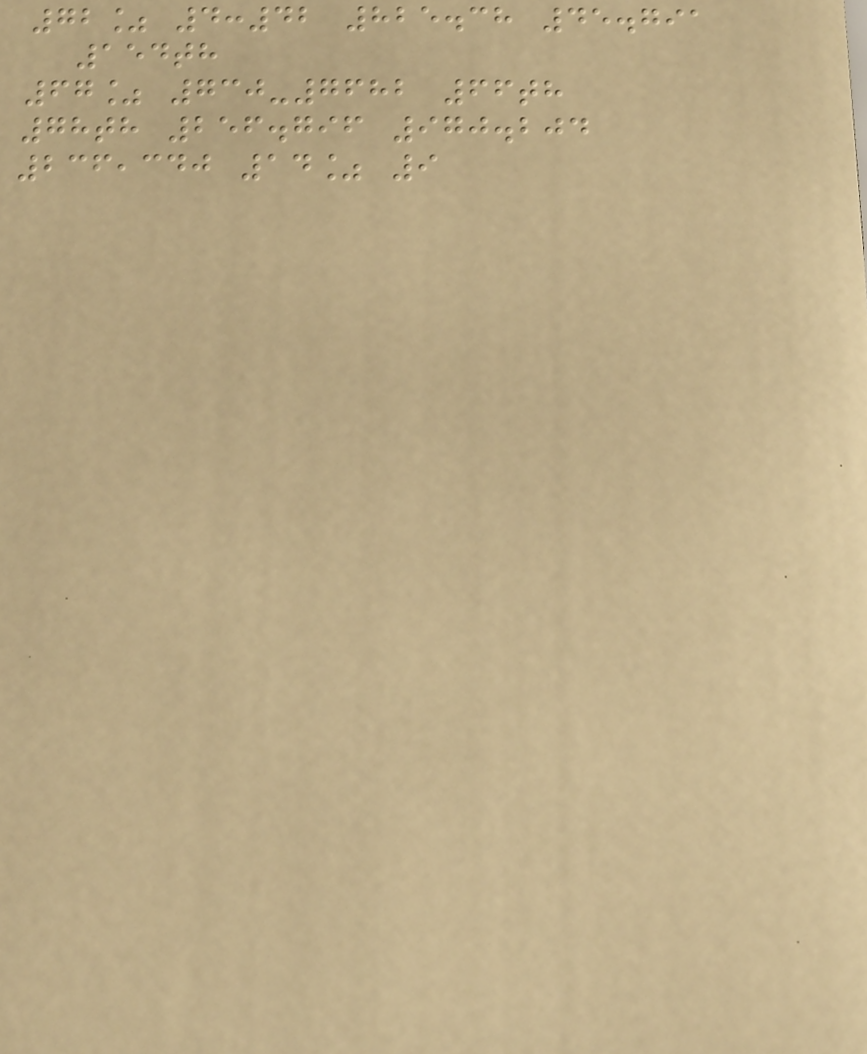72% 4:42 825.38 45.791
154th
67% 730-7682 66th
78th 256.796 970.204
236,340 14% 9
